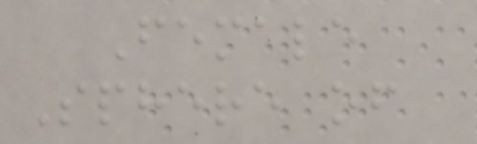Female
Sphere of
